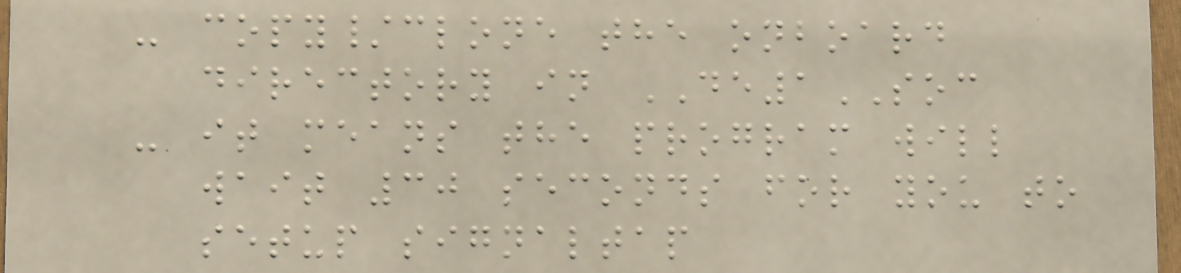- copy/clone the onboard
directory in DE1SOC
- it means the program will
wait 30 seconds for you to
setup signaltap
